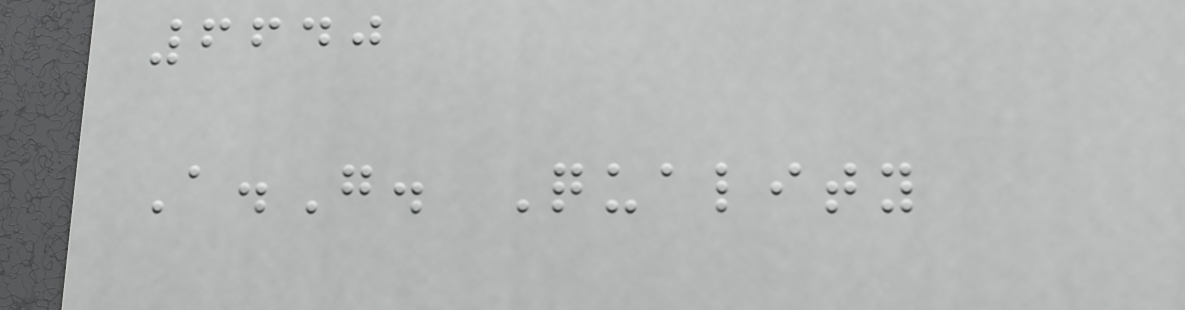6640
A.G. Quality
